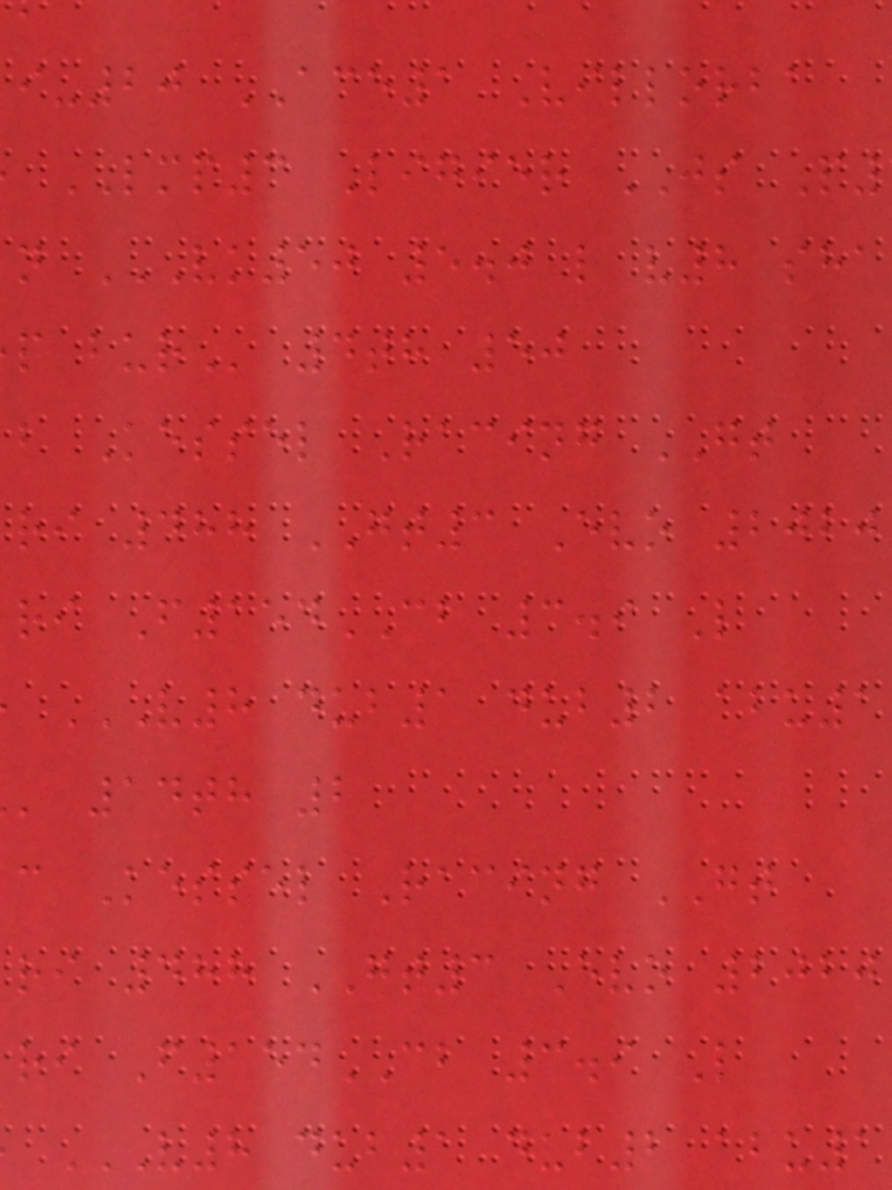-20 ACE1 Villorba
LMP3 Ligier JS P
b Kessel Racing GT
ri 488 GT3 Evo 2020
ri F154CB 3.9 L
14th 2
c Kessel Racing GT
ri 488 GT3 Evo 2020
ri F154CB 3.9 L
